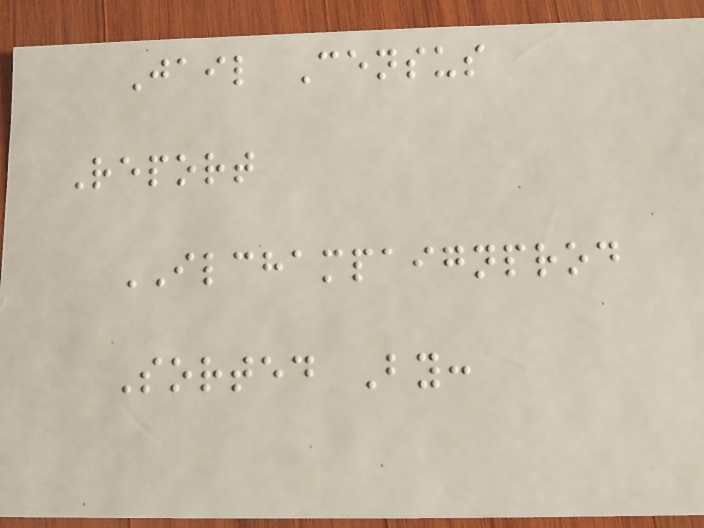Jail Census
Report
ILCHAMPAIGNPROD
Sorted By:
